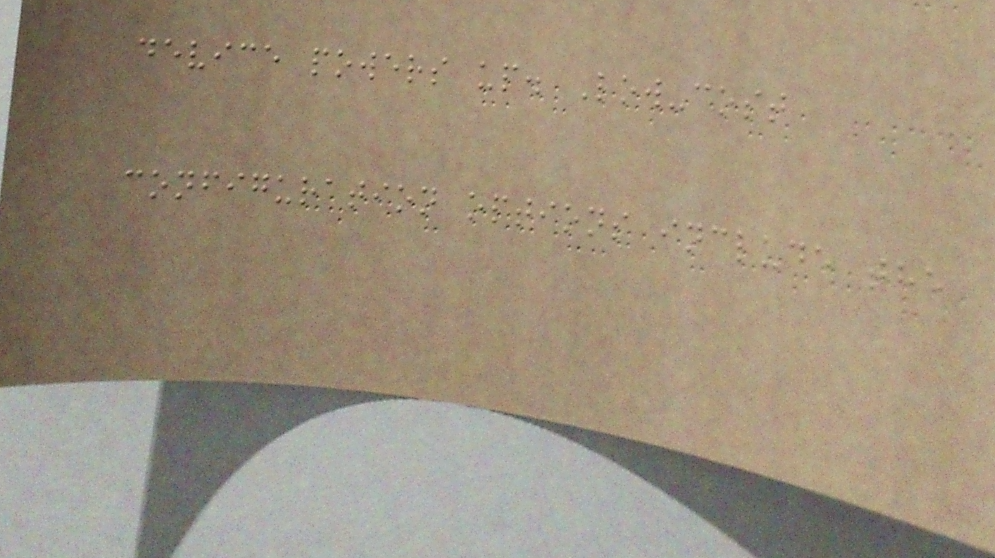device powers up. Low-cost
configuration options include the
